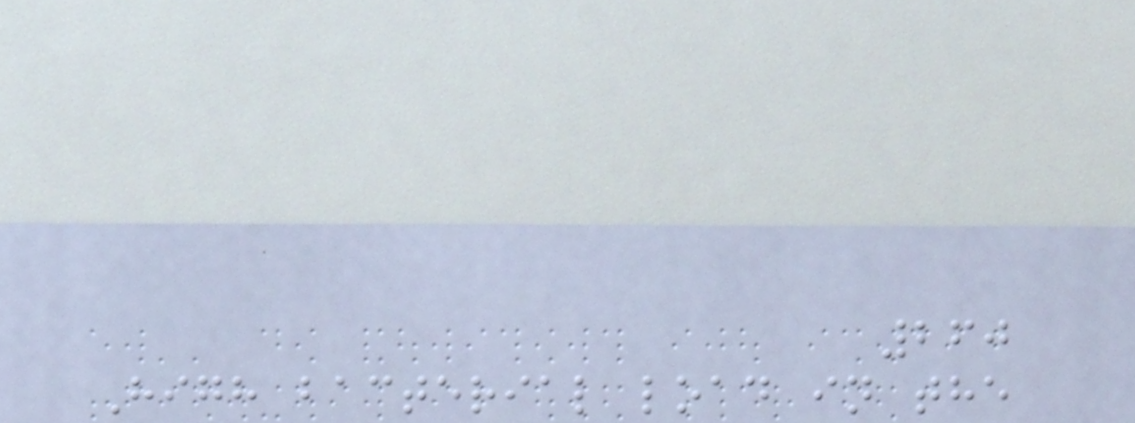260
High bacterial load in the
